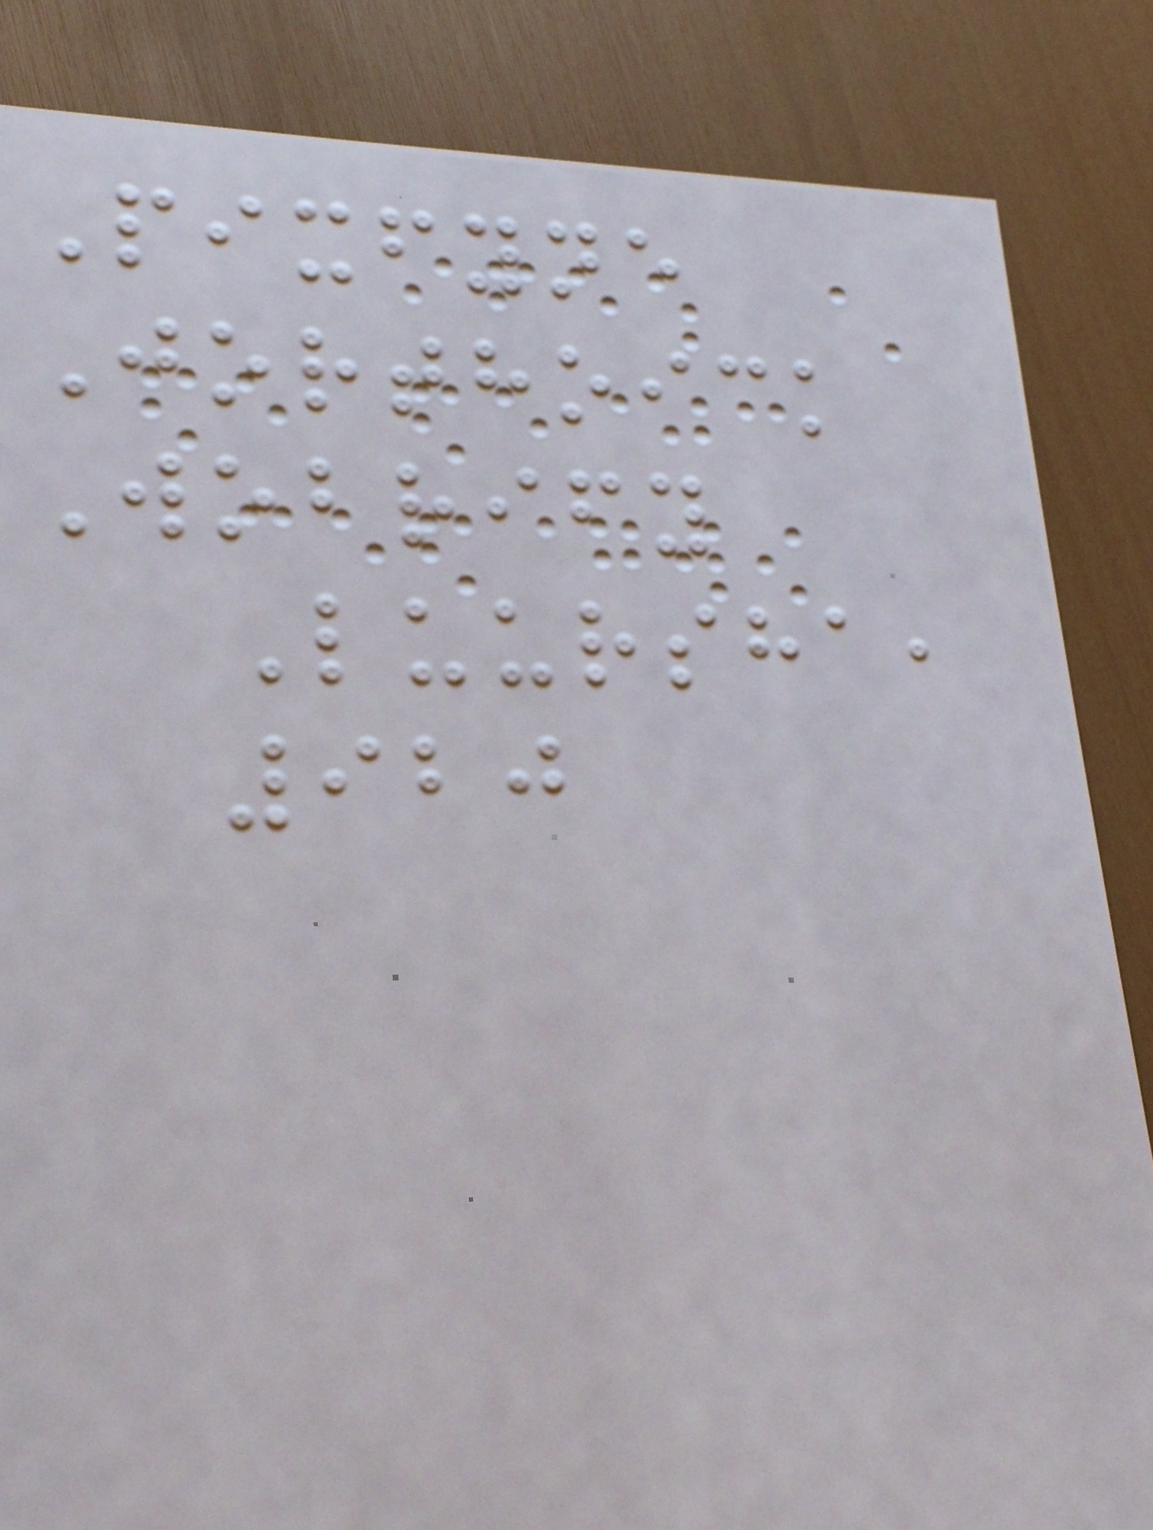Pixfyne
Jorthoick
Wobrify
Luursha,
920
